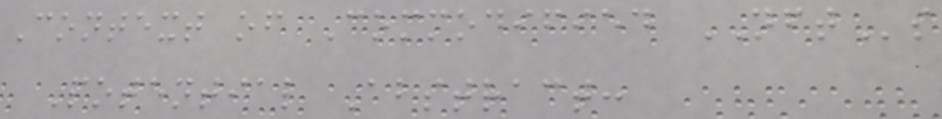Context of Commodified NFTs
Potential Abstract:
